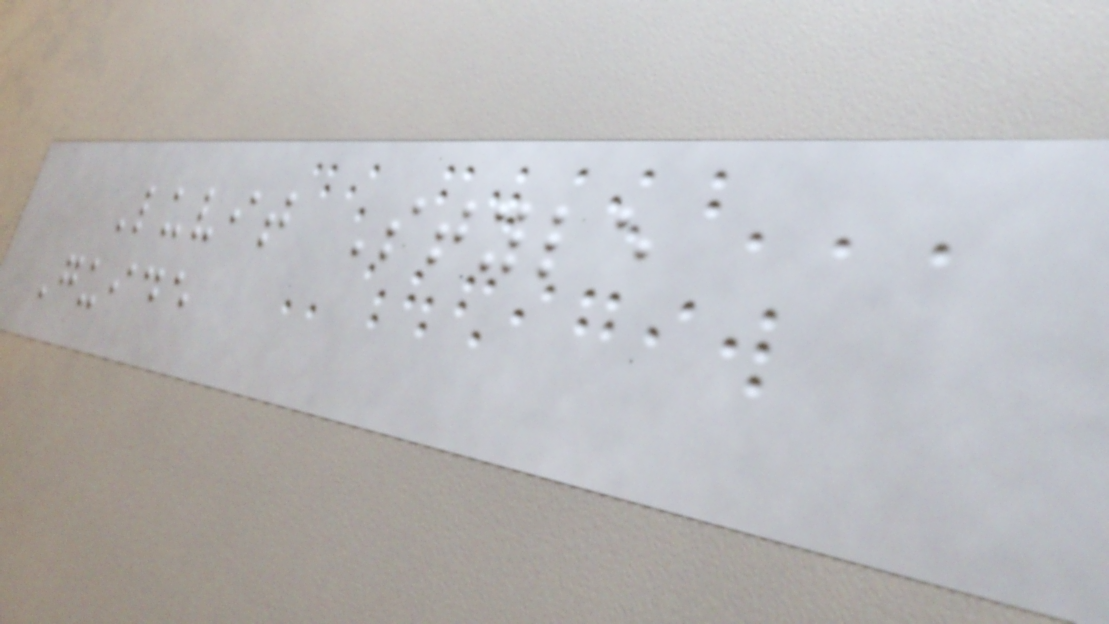Luvit Style
Guide
